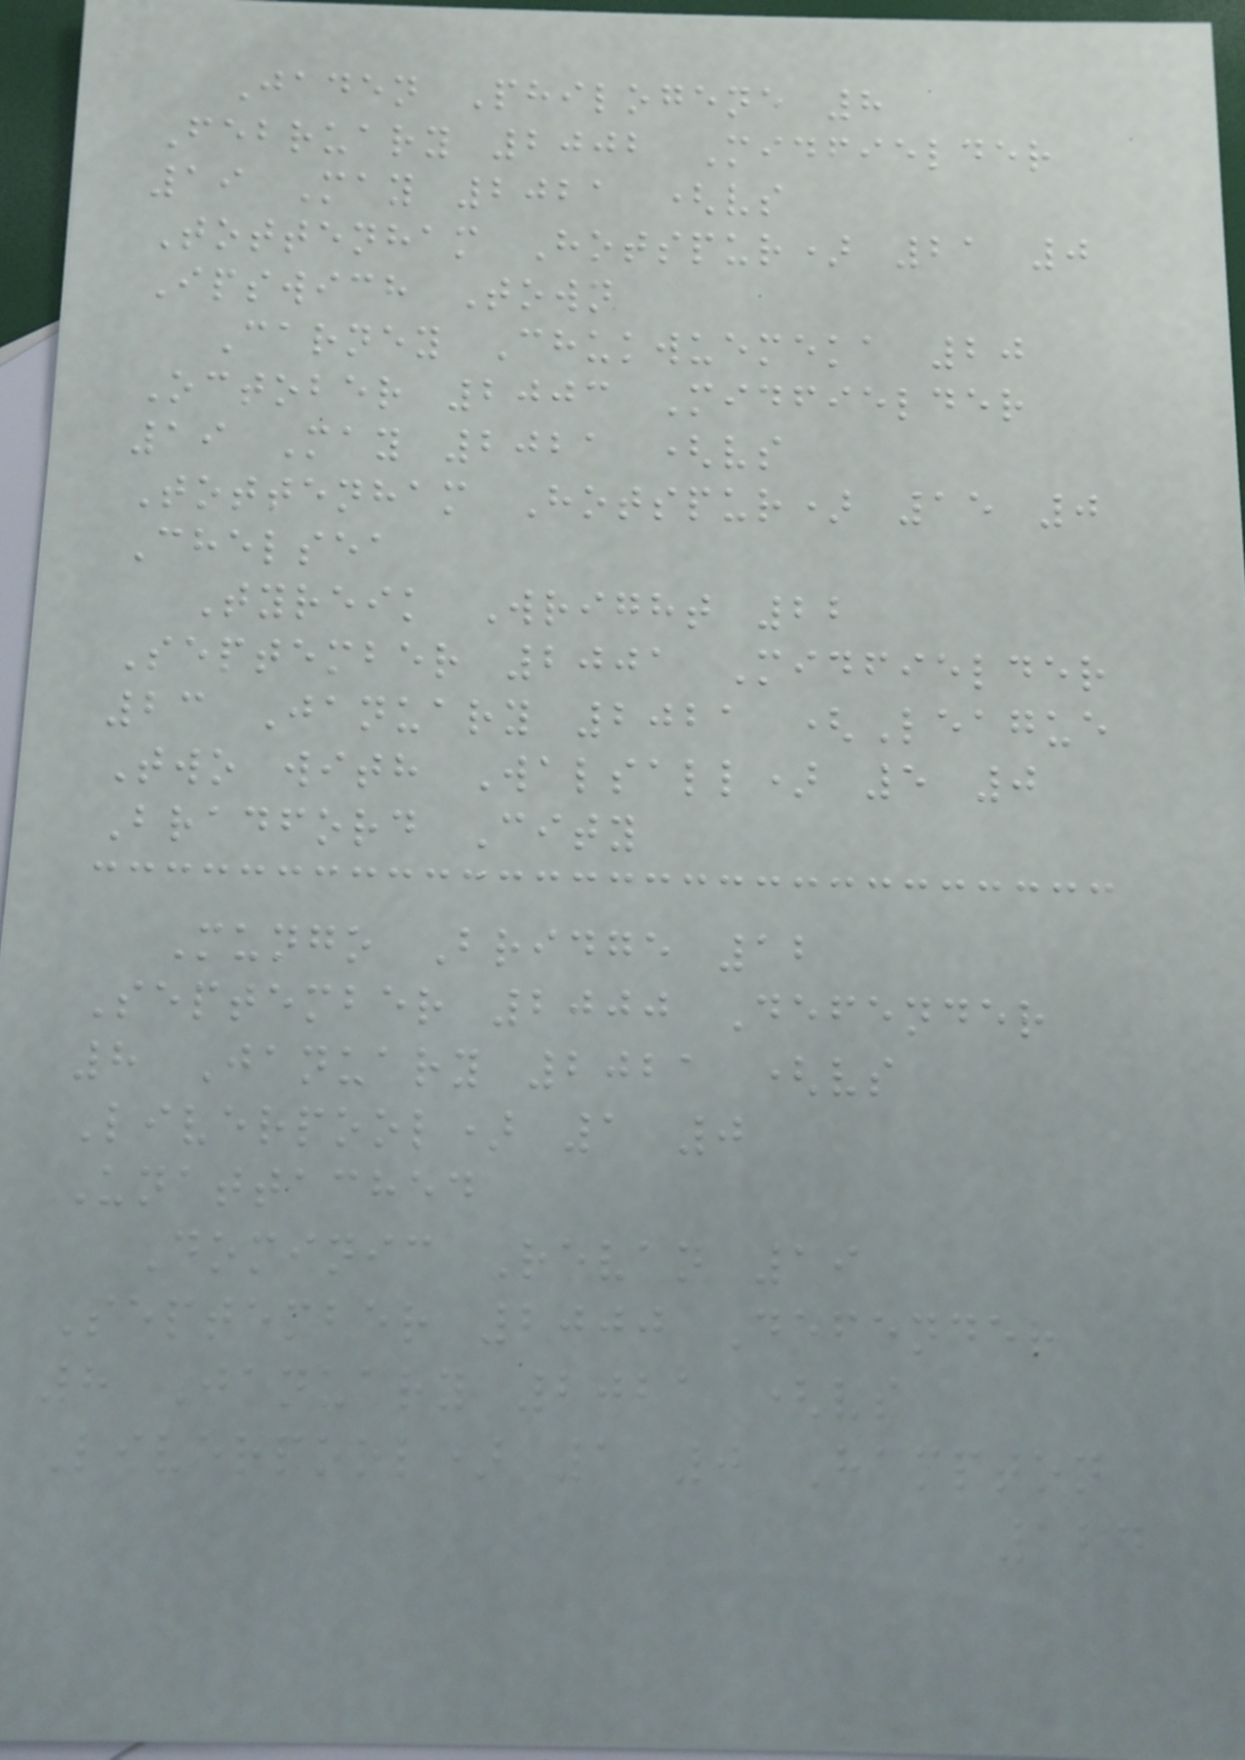Jaden Philogene 8
February 2002 Midfielder
19 May 2021 (vs
Tottenham Hotspur) 21 0
Ipswich Town
Carney Chukwuemeka 20
October 2003 Midfielder
19 May 2021 (vs
Tottenham Hotspur) 15 0
Chelsea
Tyreik Wright 22
September 2001 Midfielder
23 January 2021 (League
Two with Walsall) 5 0
Bradford City
Mungo Bridge 12
September 2000 Defender
8 January 2021 (vs
Liverpool) 1 0
Unattached
Dominic Revan 19
September 2000 Defender
8 January 2021 (vs
Liverpool) 1 0 Hampton
124
